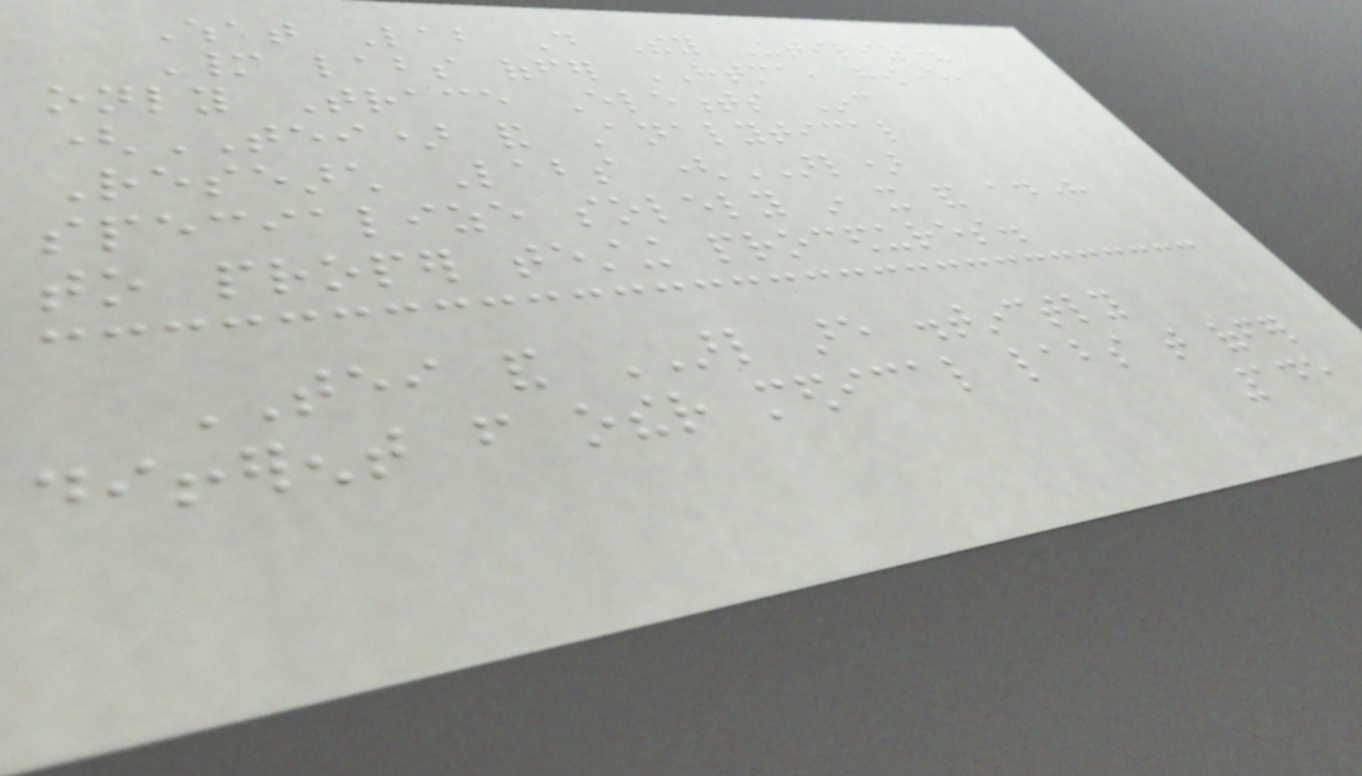What Lab Do They Utilize?
Many labs offer HTMA, however,
only Trace Elements Inc
(TEI) and Analytical
Research Labs (ARL)
specialize solely in it and adhere
to proper testing procedures.
TEI and ARL are distinctly
different from other medical labs that offer
145
